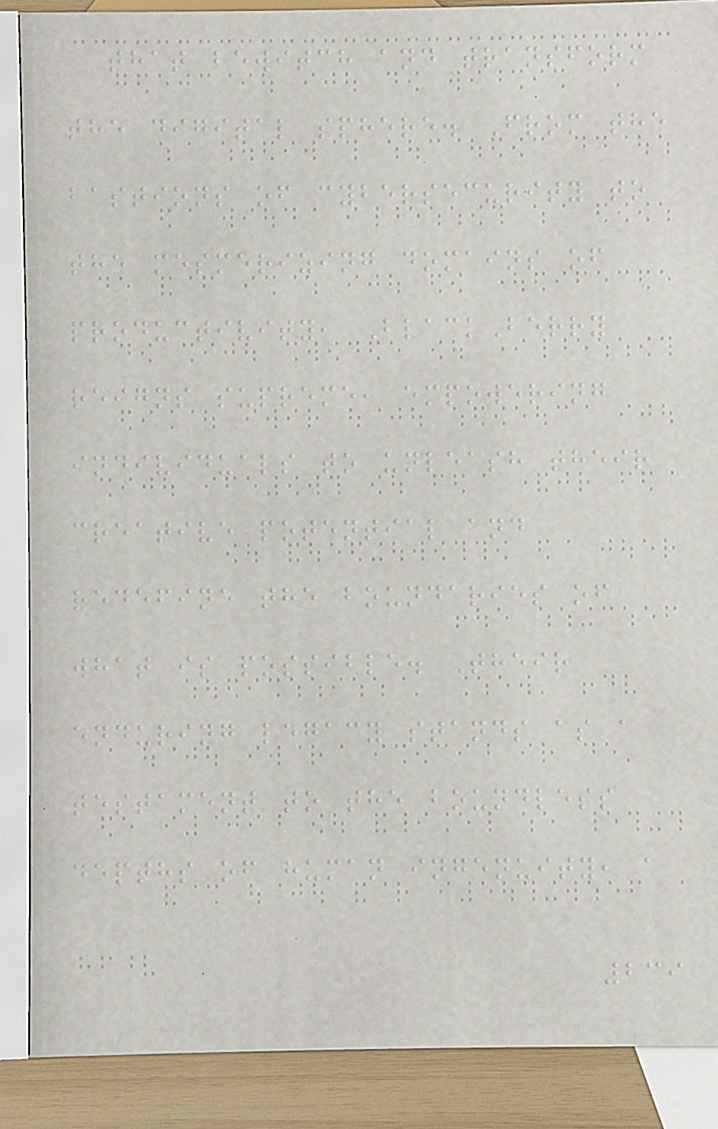that bewitch and transform
the digital sphere. From the
bastions of cybersecurity to
the mesmerizing domains of
productivity, BlackBerry
reigns supreme, empowering
individuals to unleash their
creative potential and
redefine the boundaries of
what is possible. Their
enduring legacy stands as a
testament to the boundless
depths of human ingenuity, a
239
